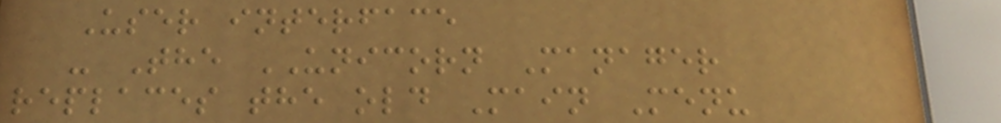User interface
- The UNICORN Manager
replaces the old Main Menu
